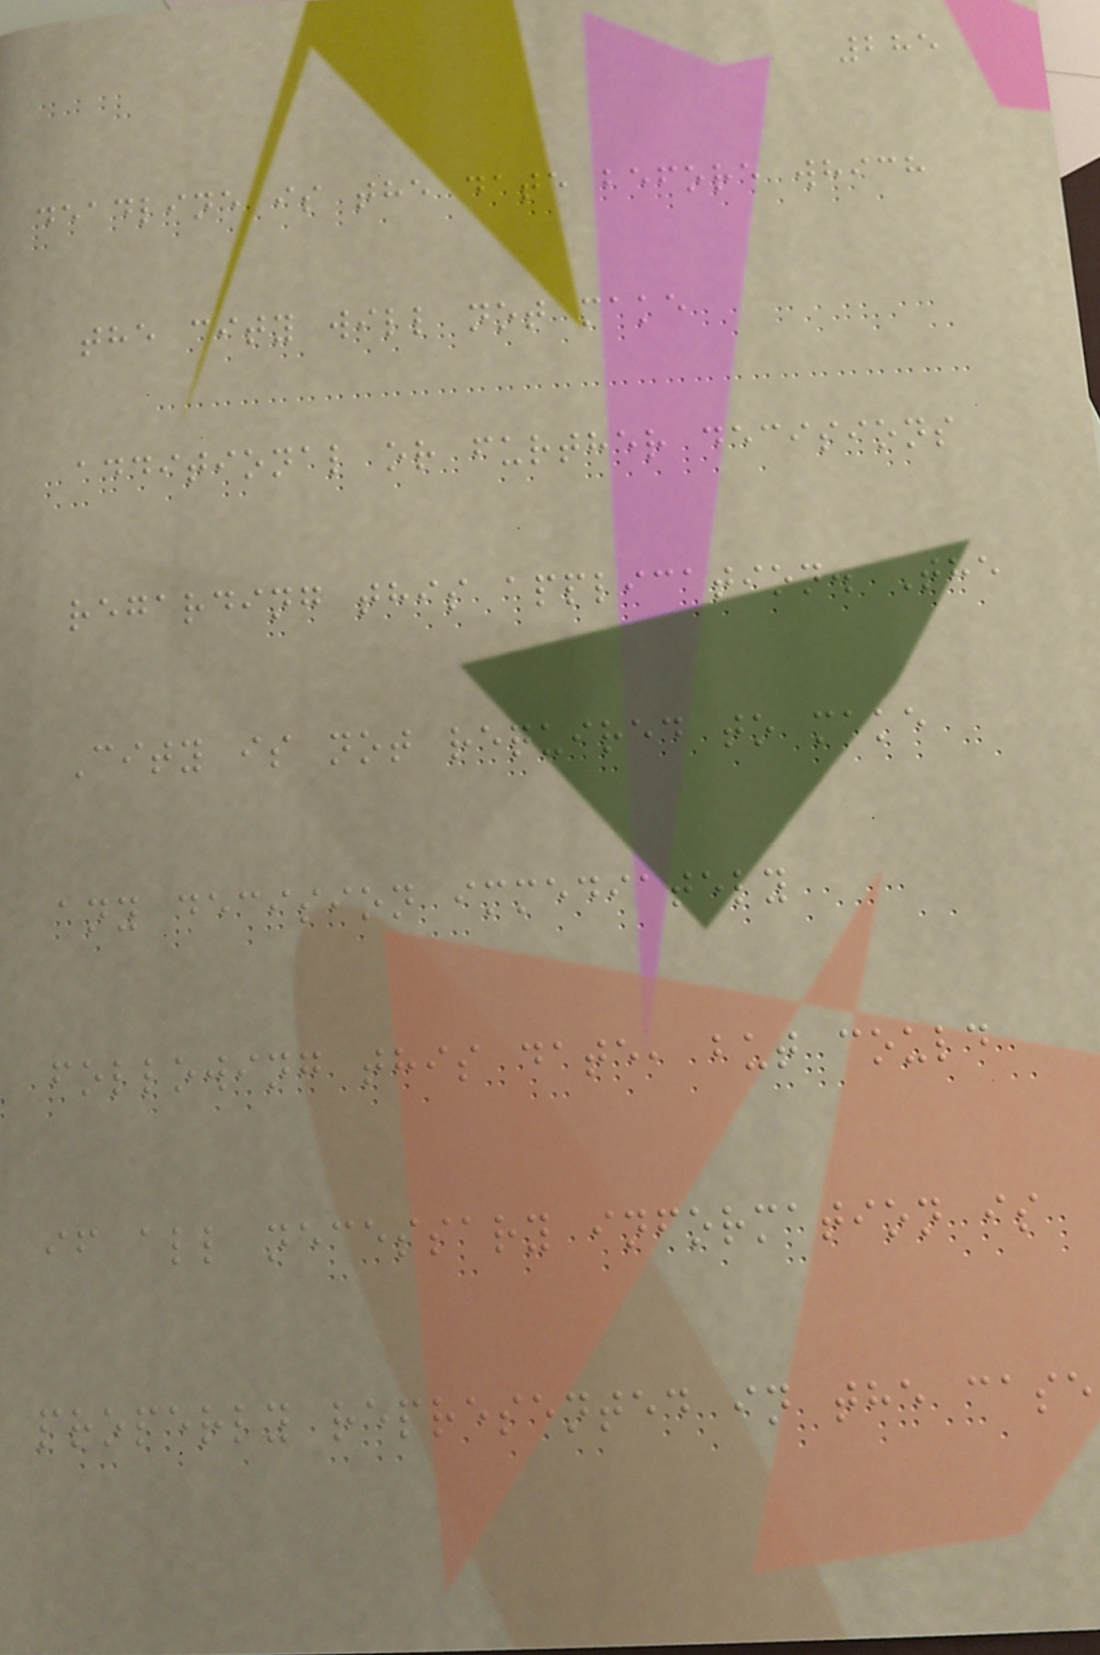285
deadline is the date before which
the city will not make
additional or further decisions
regarding this application. The
City is not required to make
any decision immediately
following this date, but could
if all necessary information is
properly represented in the case
